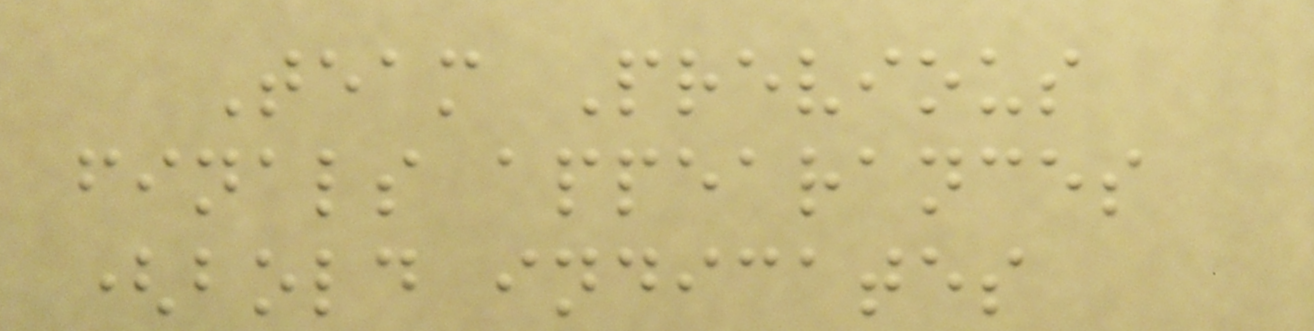Team Previous
finals appearances
(bold indicates
